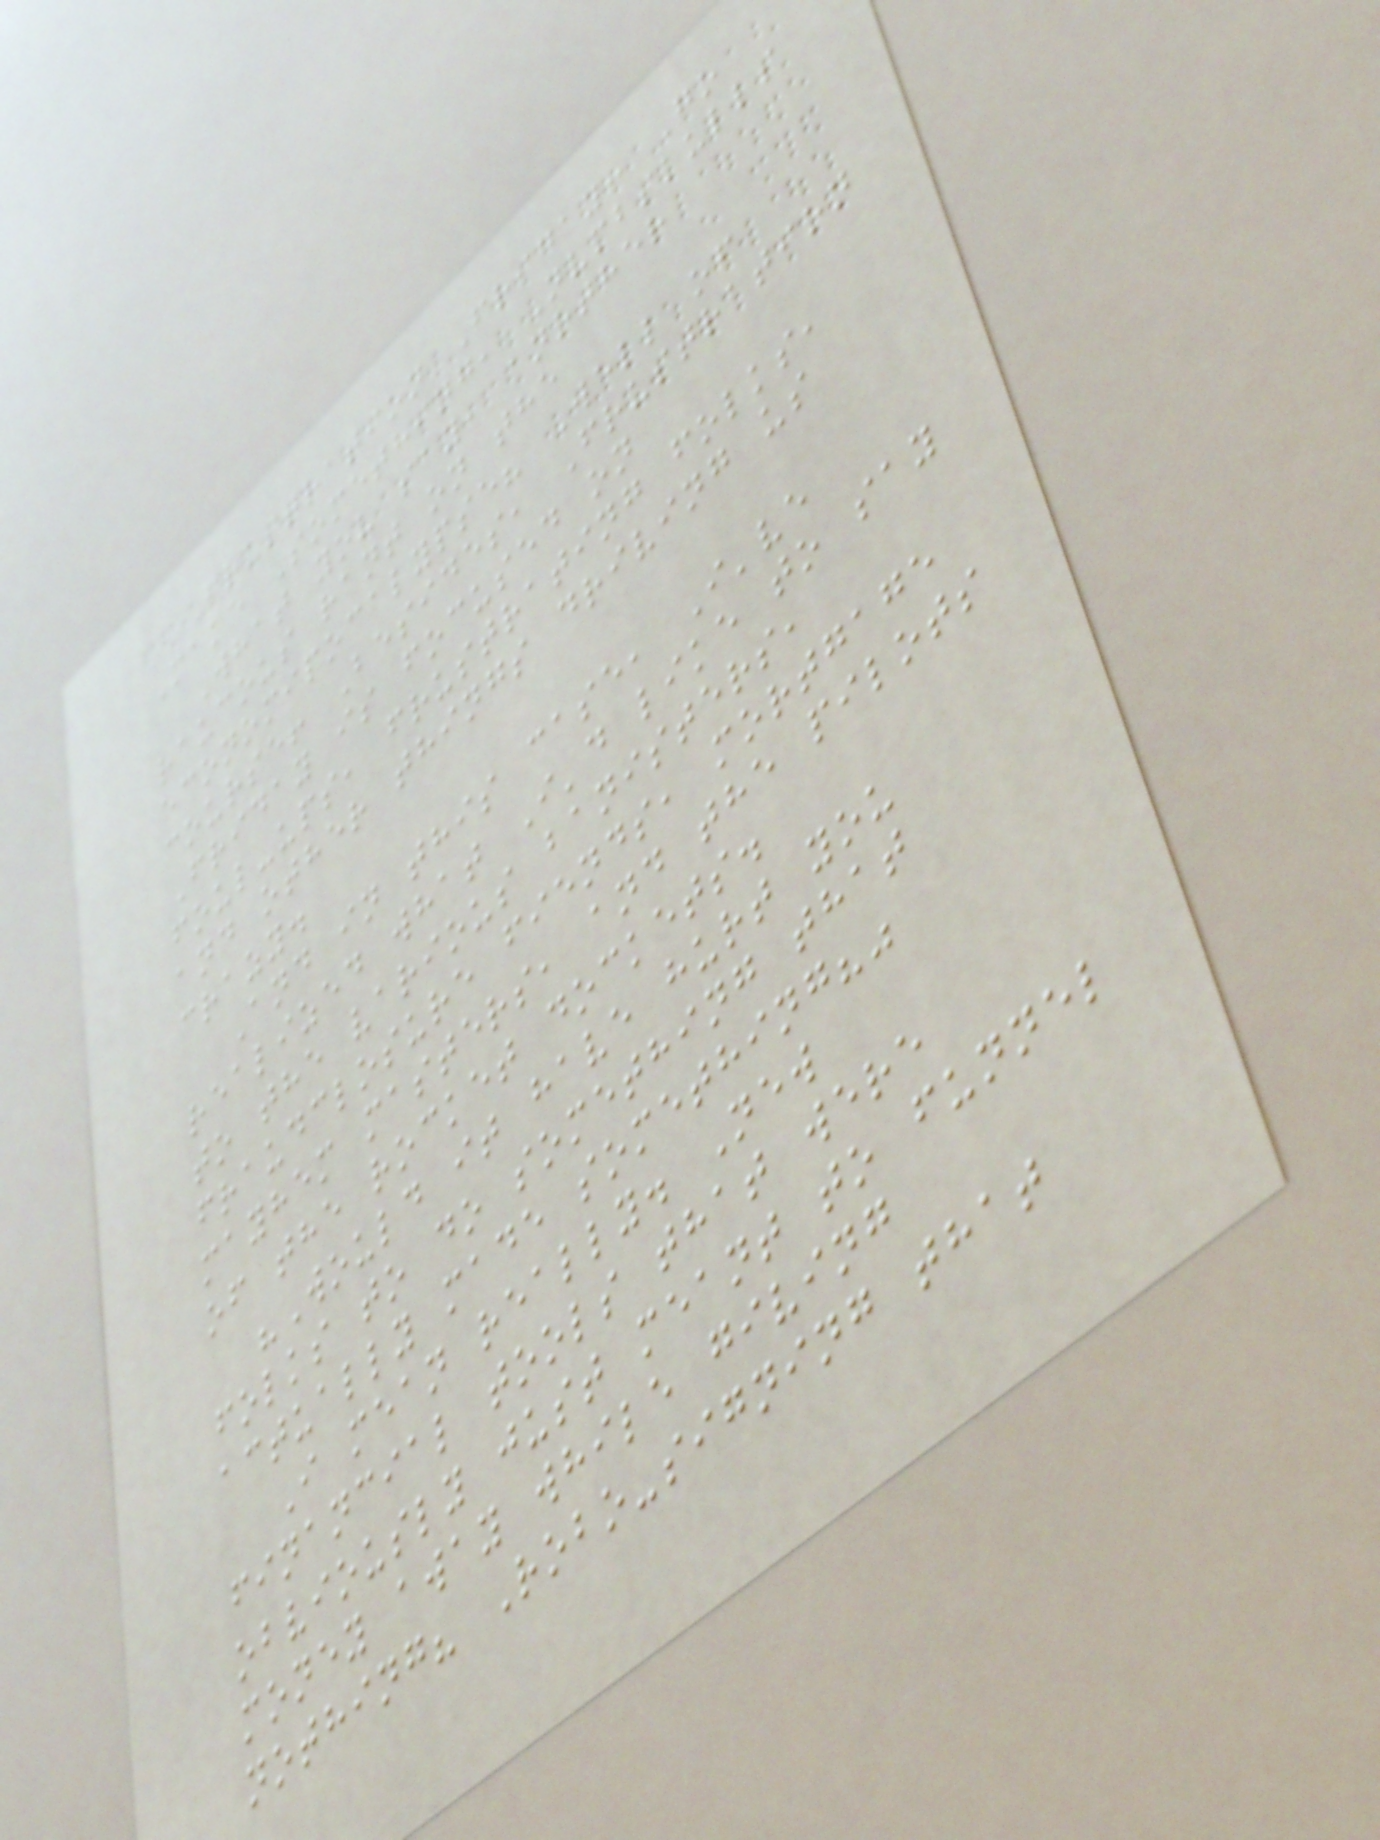Frustration Friday: Go
Make Something, Numbskulls
What you say, another
raucous rant on the
economipocalypse? Well of
course! Besides, Frustration
Friday is focused on
foul-ups, frustrating folks,
and other things driving us
crazy.
And in this case, I've
realized what I'd like to say
to the various banisters,
fraudclosure fiends, mortgage
mayhem masters, and the pilots
of the rocket dockets.
"Would it have hurt you
folks to do something that
actually made something?"
I mean really. New
financial tools that were
obviously just meant to funnel
money away while giving
nothing? Robo-signing that
